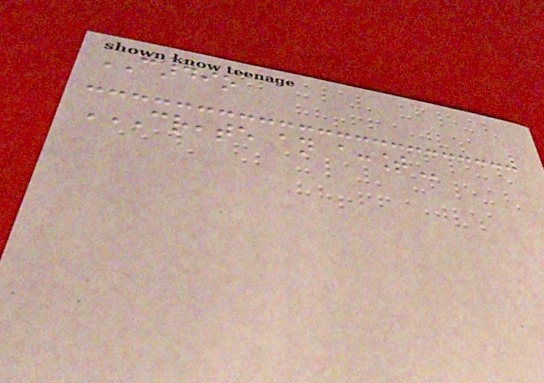CARDIO
CREATE AN ACCOUNT
